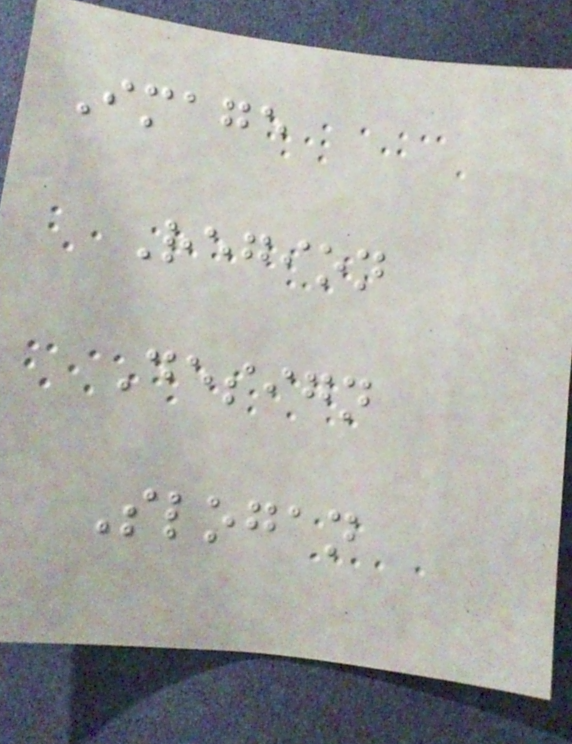Image
Region
Design
Slogan
